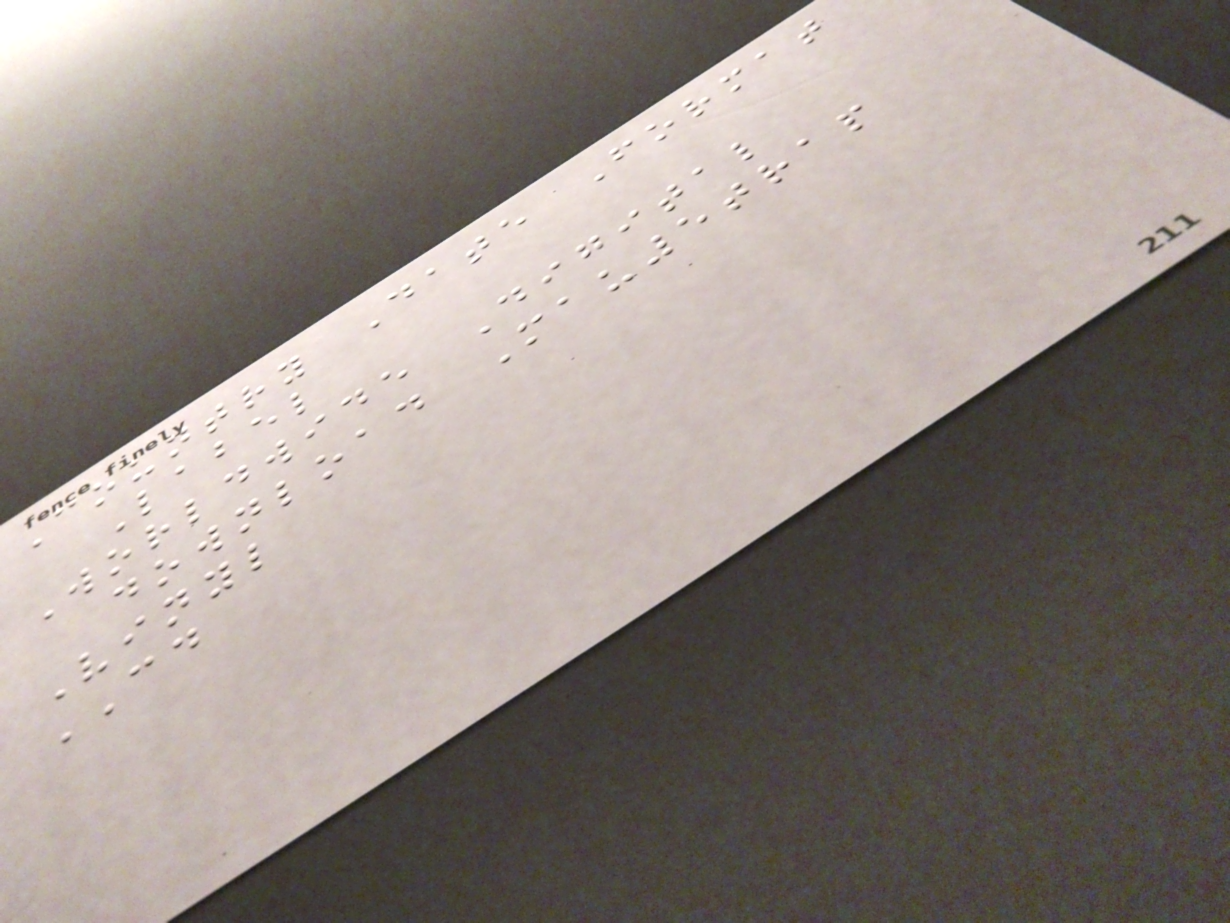Country Date Format
Label
Worldwide Digital
download Mau5trap
Vinyl
CD
